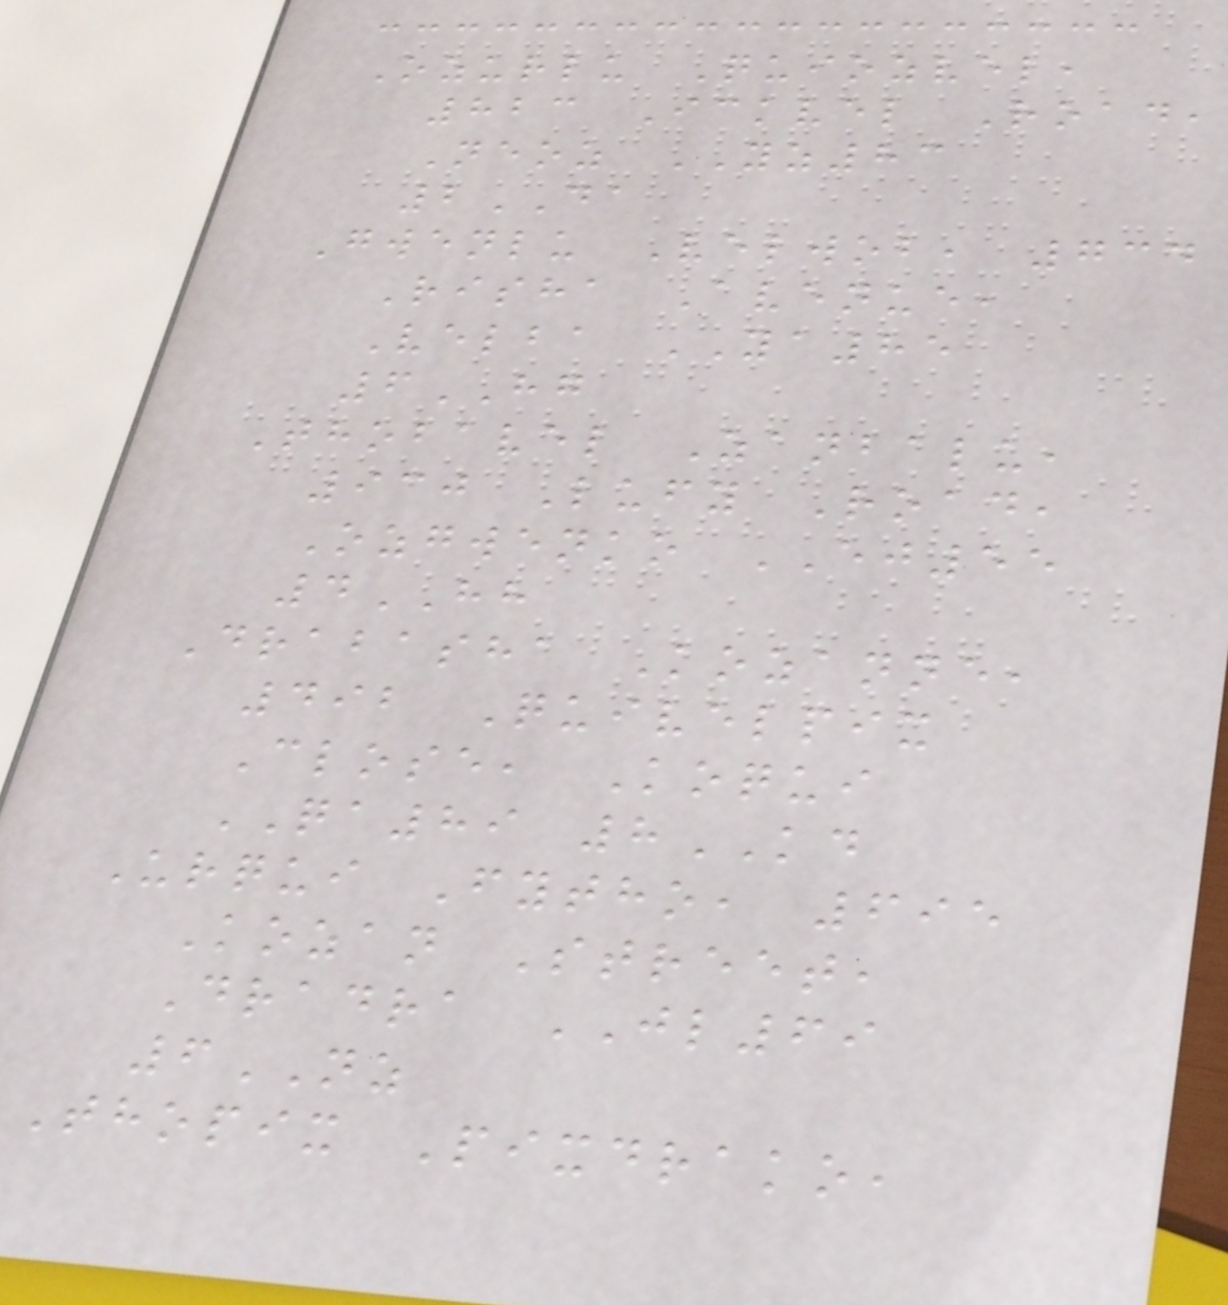Ozurlu Quiozvel,
823 Ickvel Road,
Neoz YZ83
2DA
Gwenlu Velwob, 734
Risha Avenue,
Velba YA85
6HG
Thobavel Zanbalu,
930 Lufy Road,
Ozgwenko EJ55
4HH
Drabasha Kozanne,
492 Quivelpix
Close, Koqui
QA89 8KD
Urqui Fytho, 695
Kozan Street,
Dradra JL69
6NZ
Thopix Pixdrako,
